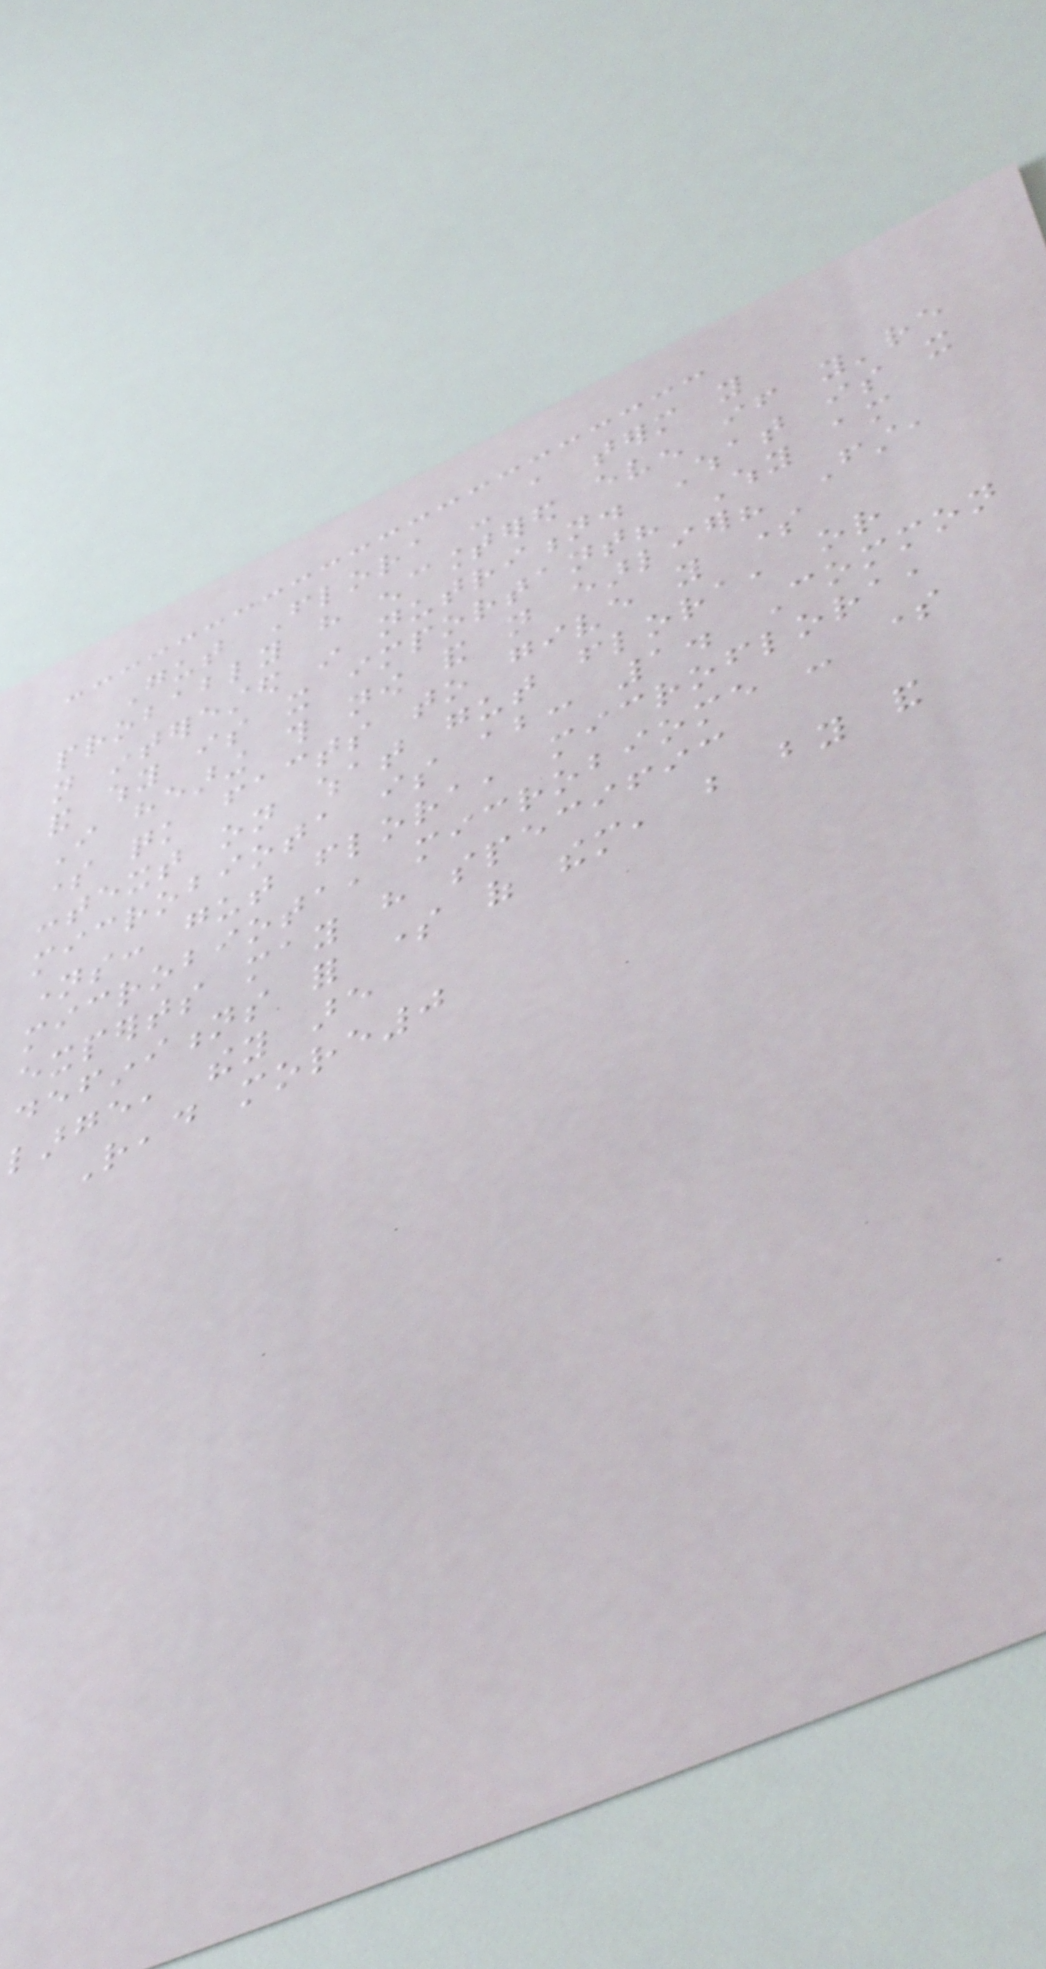Gut Flora - a term you
probably have encountered even if you're
not interested in nutrition. What is it
and why is it important? Why am
I hearing this now and not earlier? First,
some quick facts to give you some
context on what gut flora, or
microbiota is about: 1. Common
names: gut flora, microflora,
microbiota, microbiome - some
experts may have specific
definitions for some of them, but by and
large, they are
Read more0
